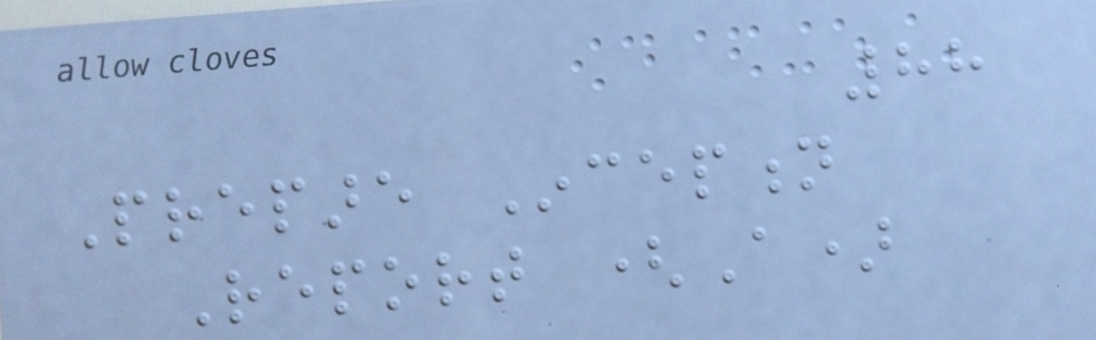88
Prepare Inception
Report (A)
